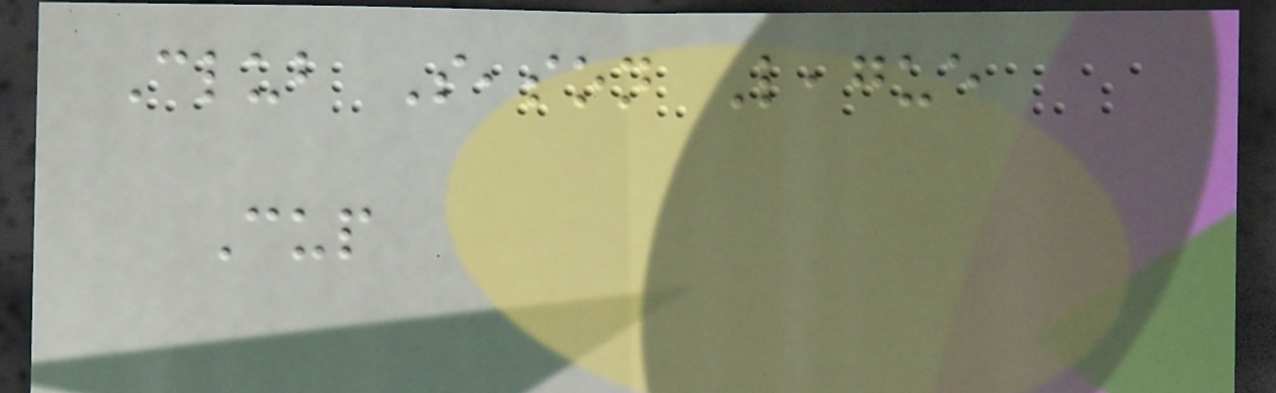Club Season League
Cup
